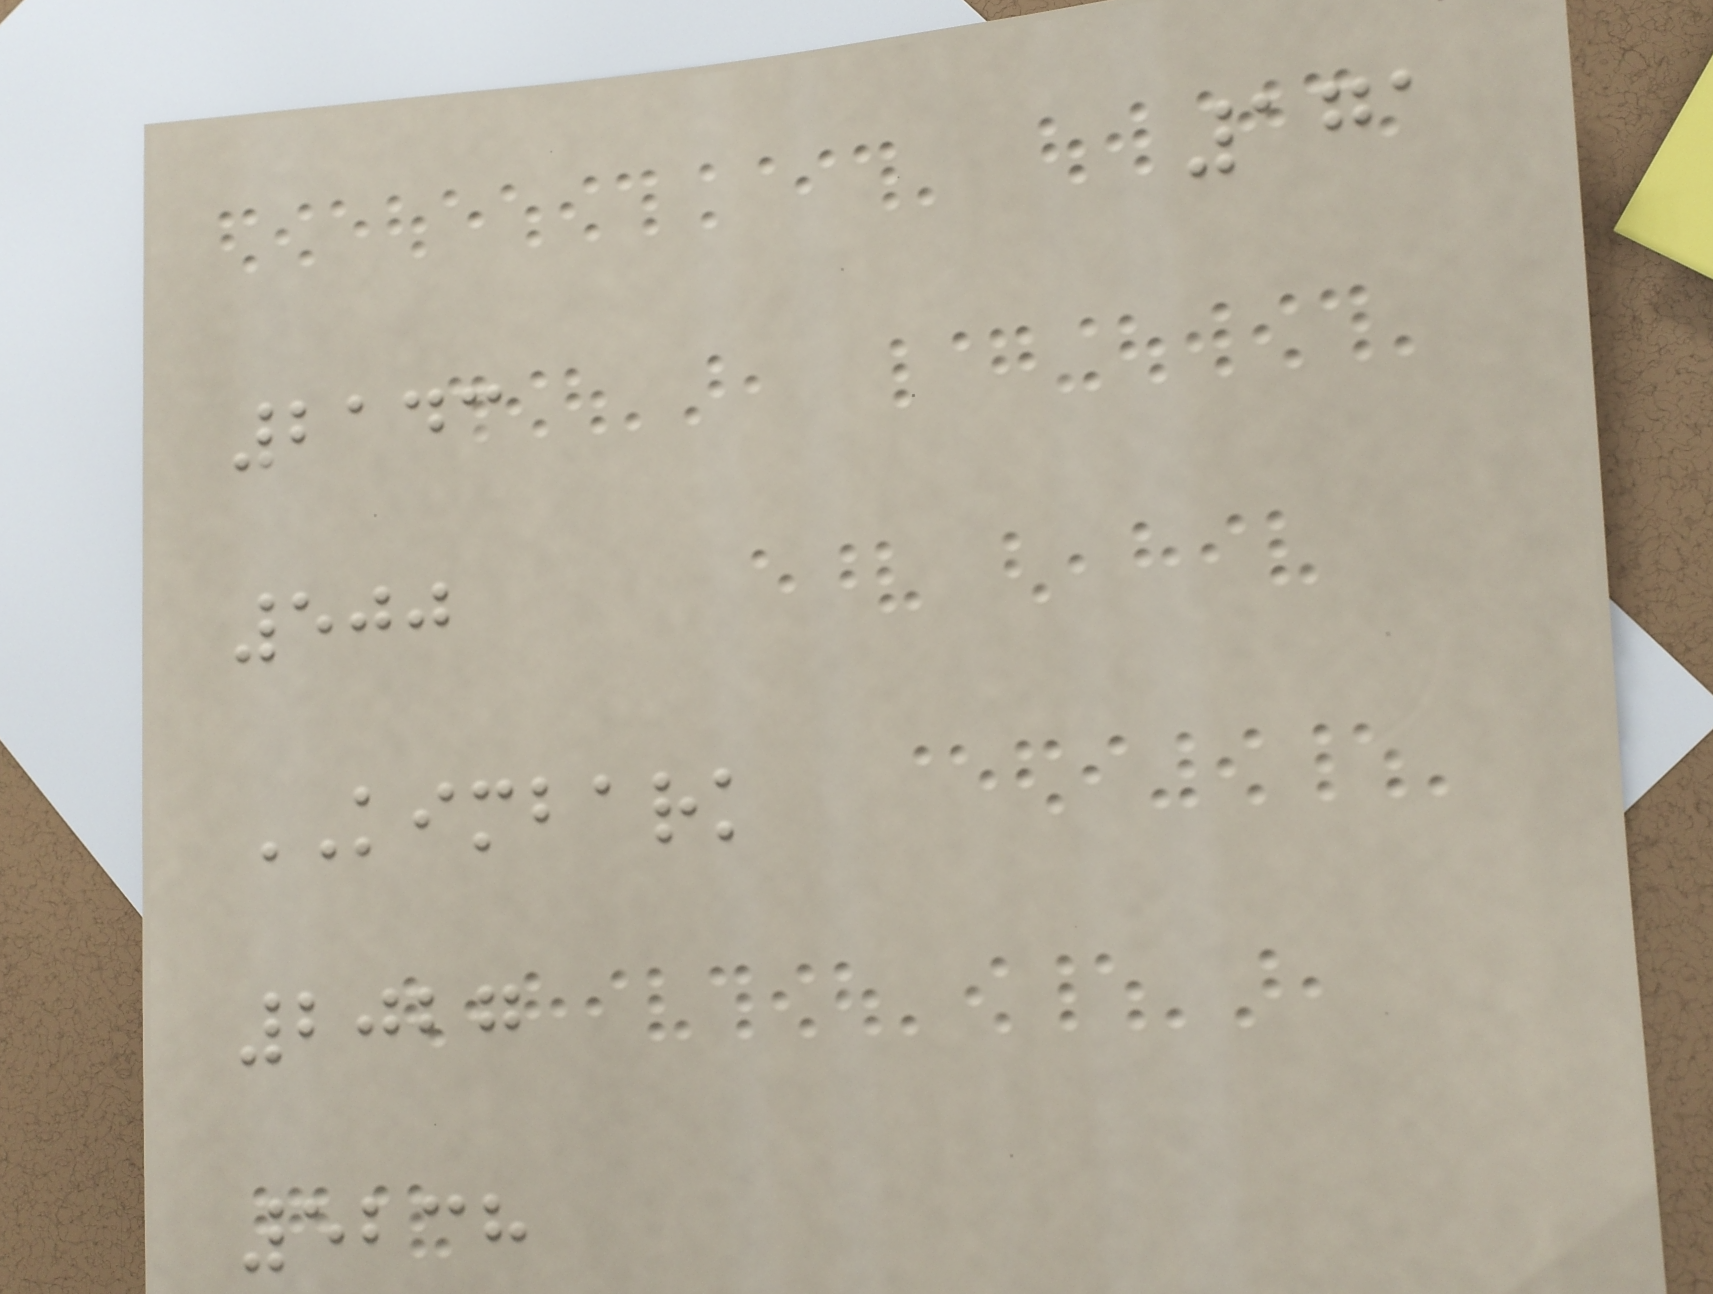171
2143
500
KIMBARK
2027
5238
